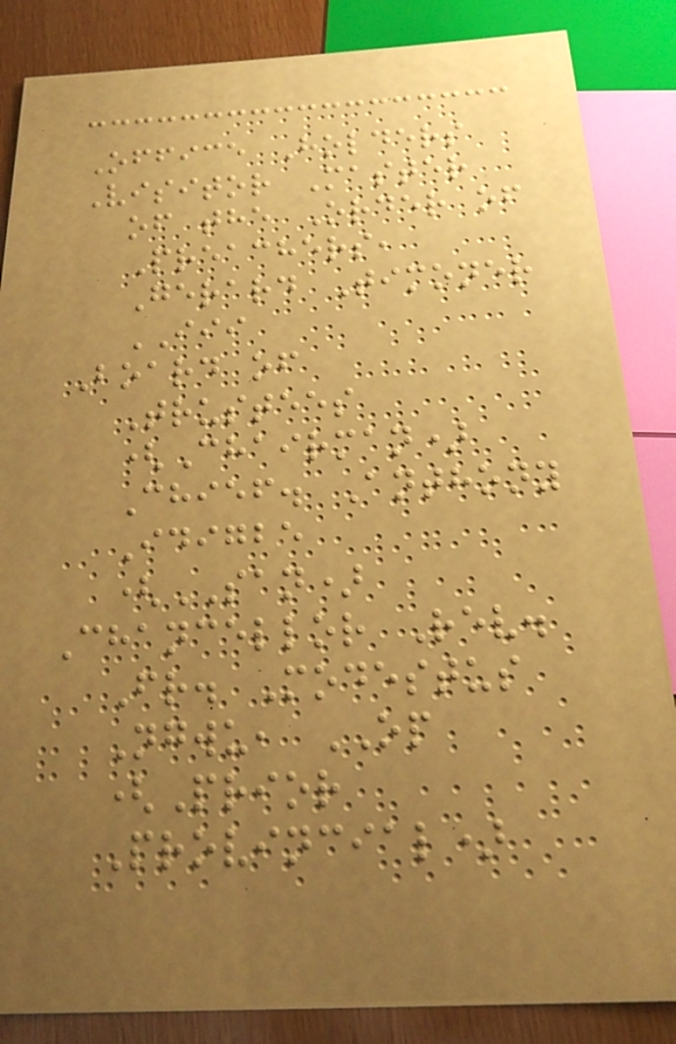Office Holders
Visitor Master
of the Order of
Preachers,
Gerard Timoner
III
Board of
Trustees
(Chairman)
Chief. Anthony
Idigbe
(SAN)
Chancellor Rev.
Fr. Modestus
Ngwu, OP
(Prior
Provincial)
